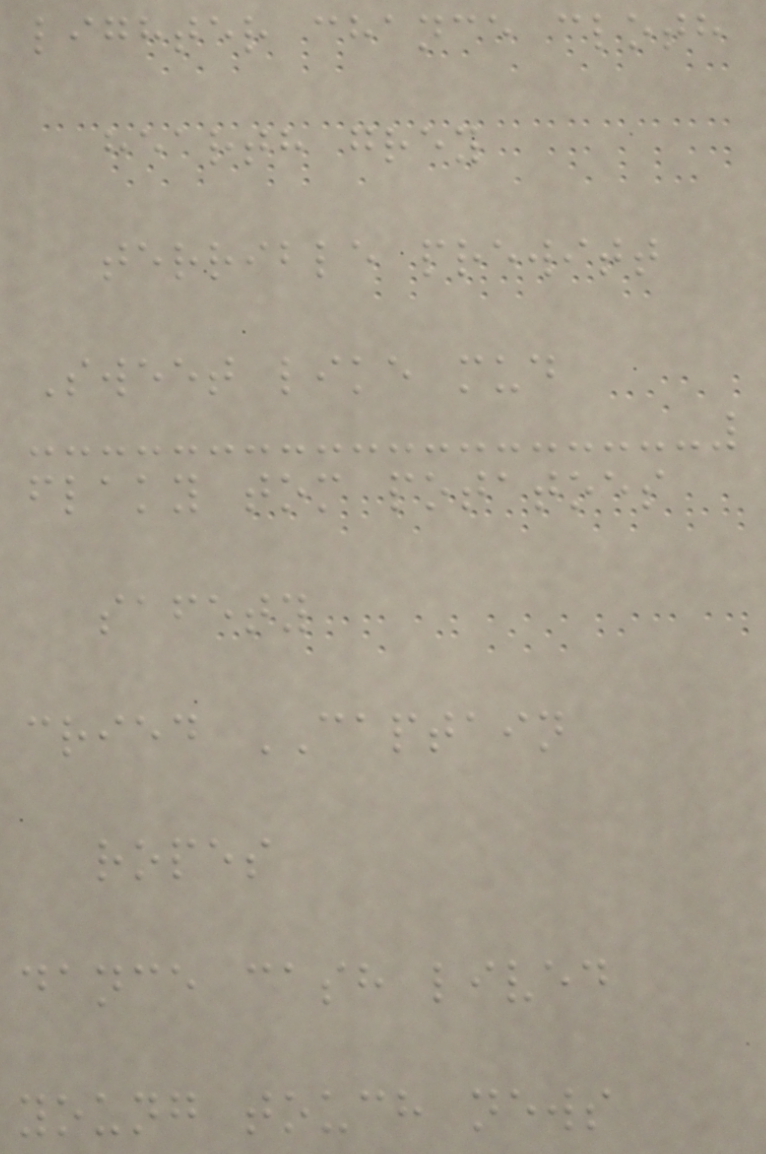lighter chance cloth
hearth grey
terrible prewitt
Sweet like mud
flaky tom potatoes
safety
cried CAPTAIN
ropes
dance cash lived
young touch news
